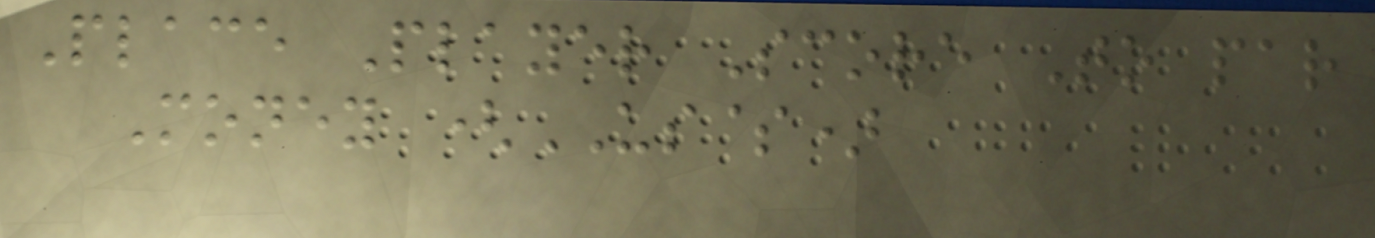Place Player Score To par
Money (US$)
